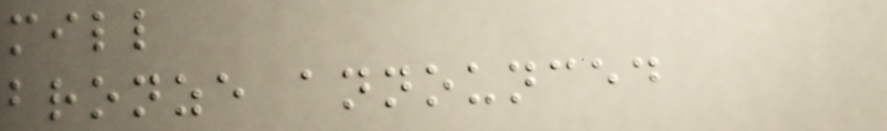mill
bronze announced
